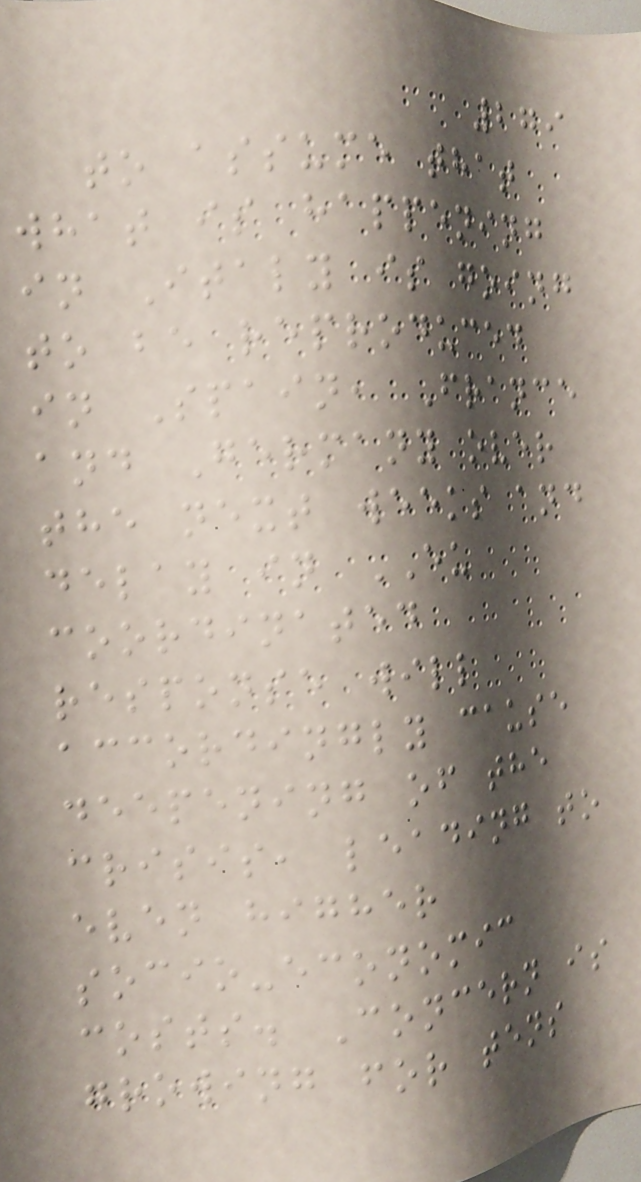279
to assume that
what is happening
in Italy is going
to be reproduced
in Spain, France
and Germany over
the next weeks and
delay in EU
coordinated
response will
accordingly cause
deepening of the
crisis, leading to
even higher
socio-economic
costs. Concern is
growing for tens
